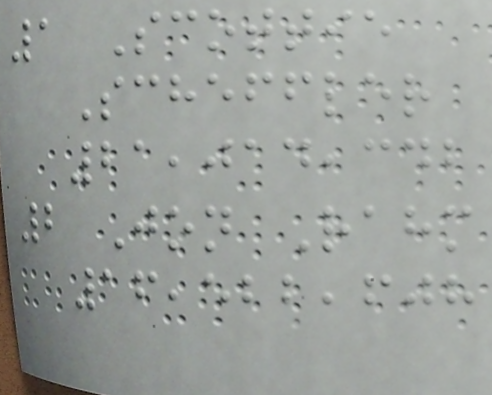1 Scottie
Scheffler
21,014,342
2 Jon Rahm
16,522,608
